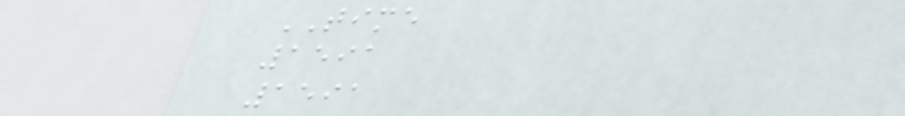TIME
1591
1591
